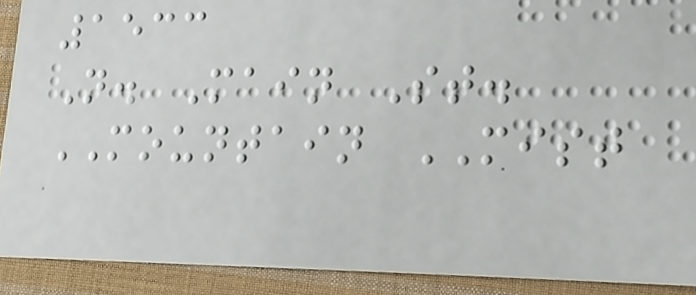1533
N. Main St.
MOUNTAIN MIST
